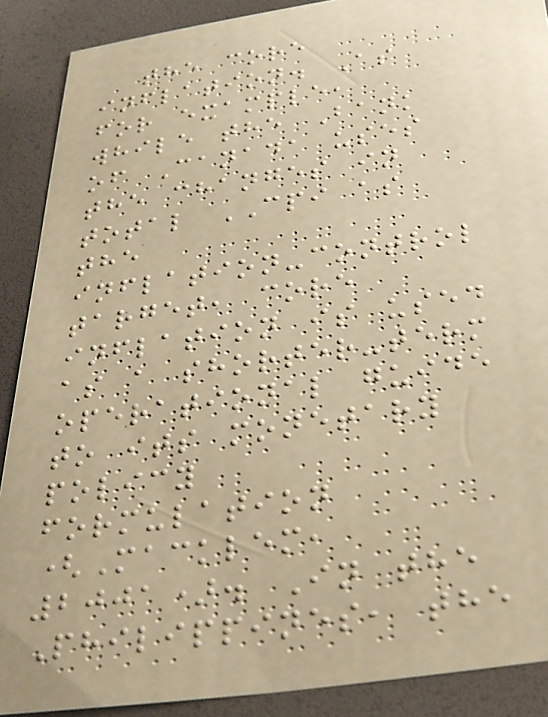the core
inflation. As
for example,
while the Bank
of Canada uses
the changes in
total CPI as
the
inflation-control
target, core
inflation is used
as a shorter-term
operational guide
to its monetary
policy
formulation
(Macklem,
2001). In the
Philippines, the
